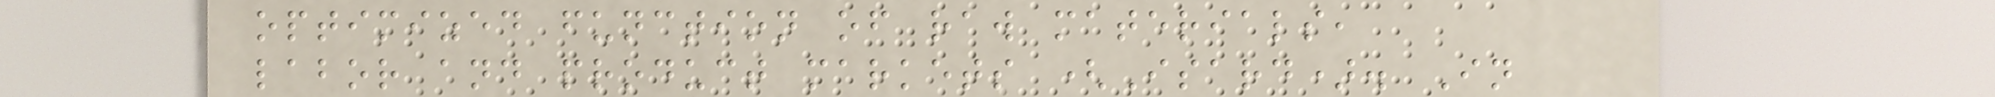optimized function of raw materials,
labor and product markets (Isard). In
